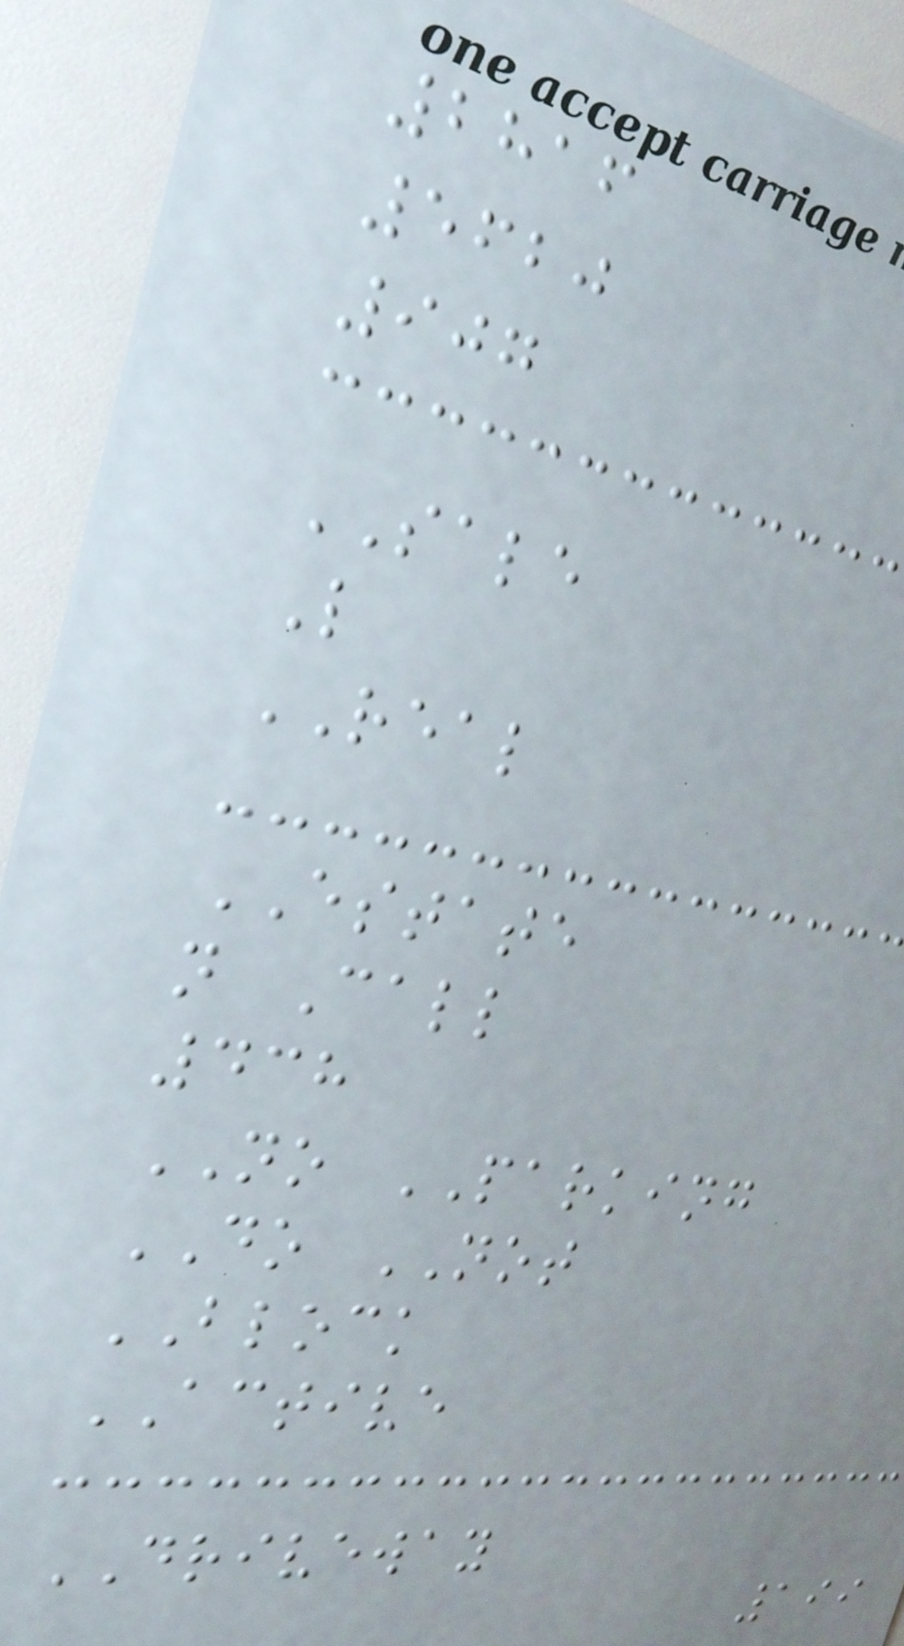2816
5620
907
SALE
L
REAL
ESTATE
n Call
438
NO PARKING
DO NOT
BLOCK
ACTIVE
DRIVEWAY
199
